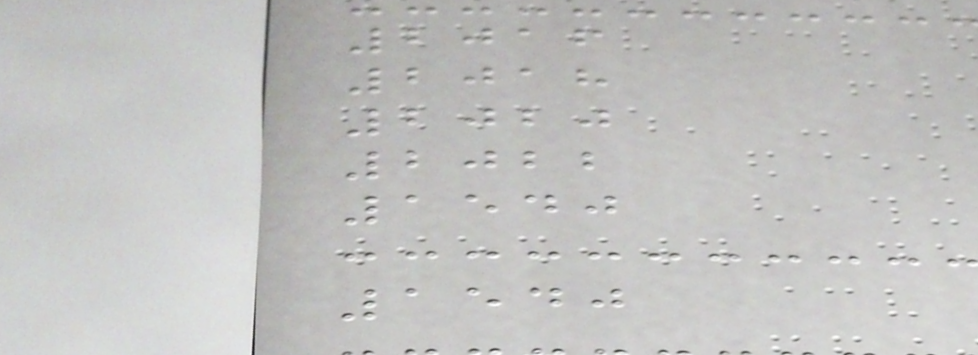2016
2018
2020
2022
1540
1540
